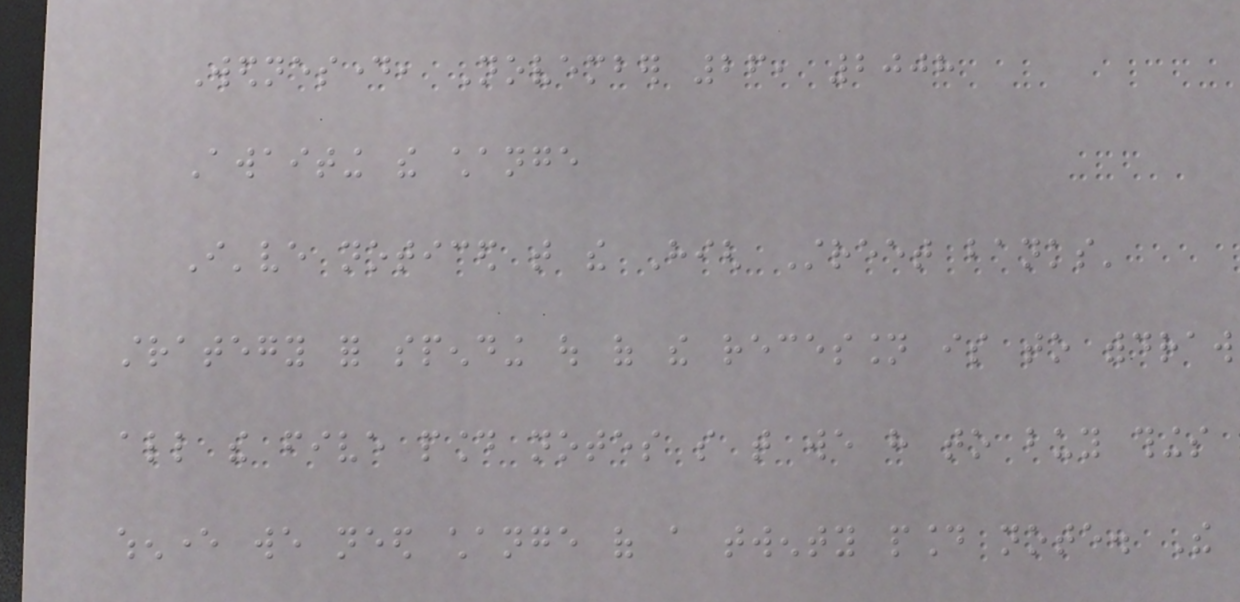Wednesday, November 26, 2008
Awaiting the change
I've noticed that the High Street banks'
strategy for spending out of the recession is to withdraw
all the five pound notes so that we have to buy things
whenever we need change of a twenty pound note. The
